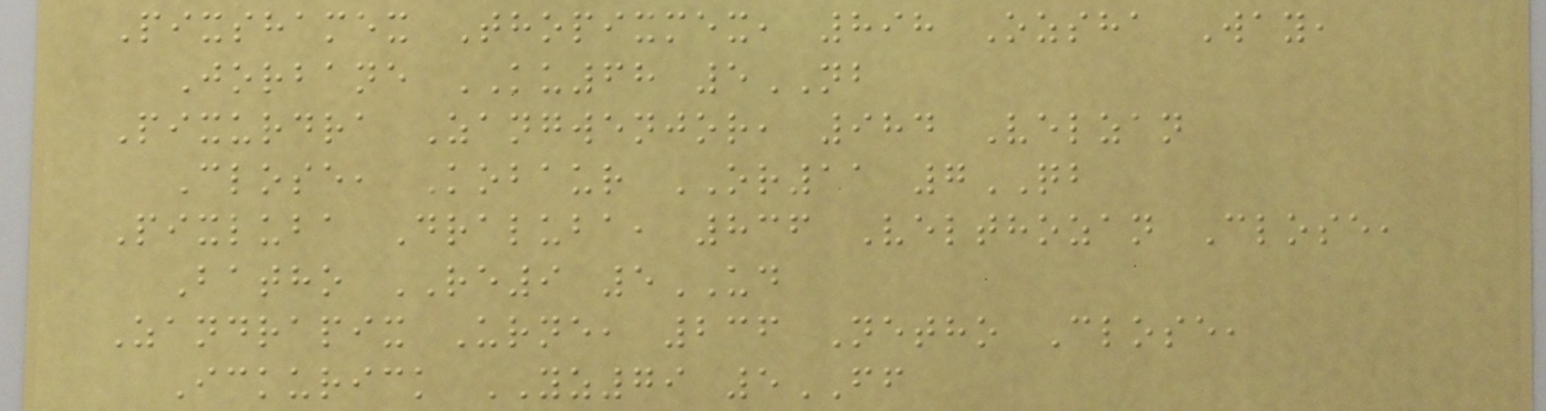Pixshamex Thopixmex, 898 Ozsha Way,
Jorbane KU68 5NB
Pixurdra Zangwenjor, 984 Velzan
Close, Kobaur OR11 7QB
Pixluba Draluba, 836 Velthozan Close,
Batho RE9 5UD
Zandrapix Urne, 236 Netho Close,
Ickurick YZ79 5FF
